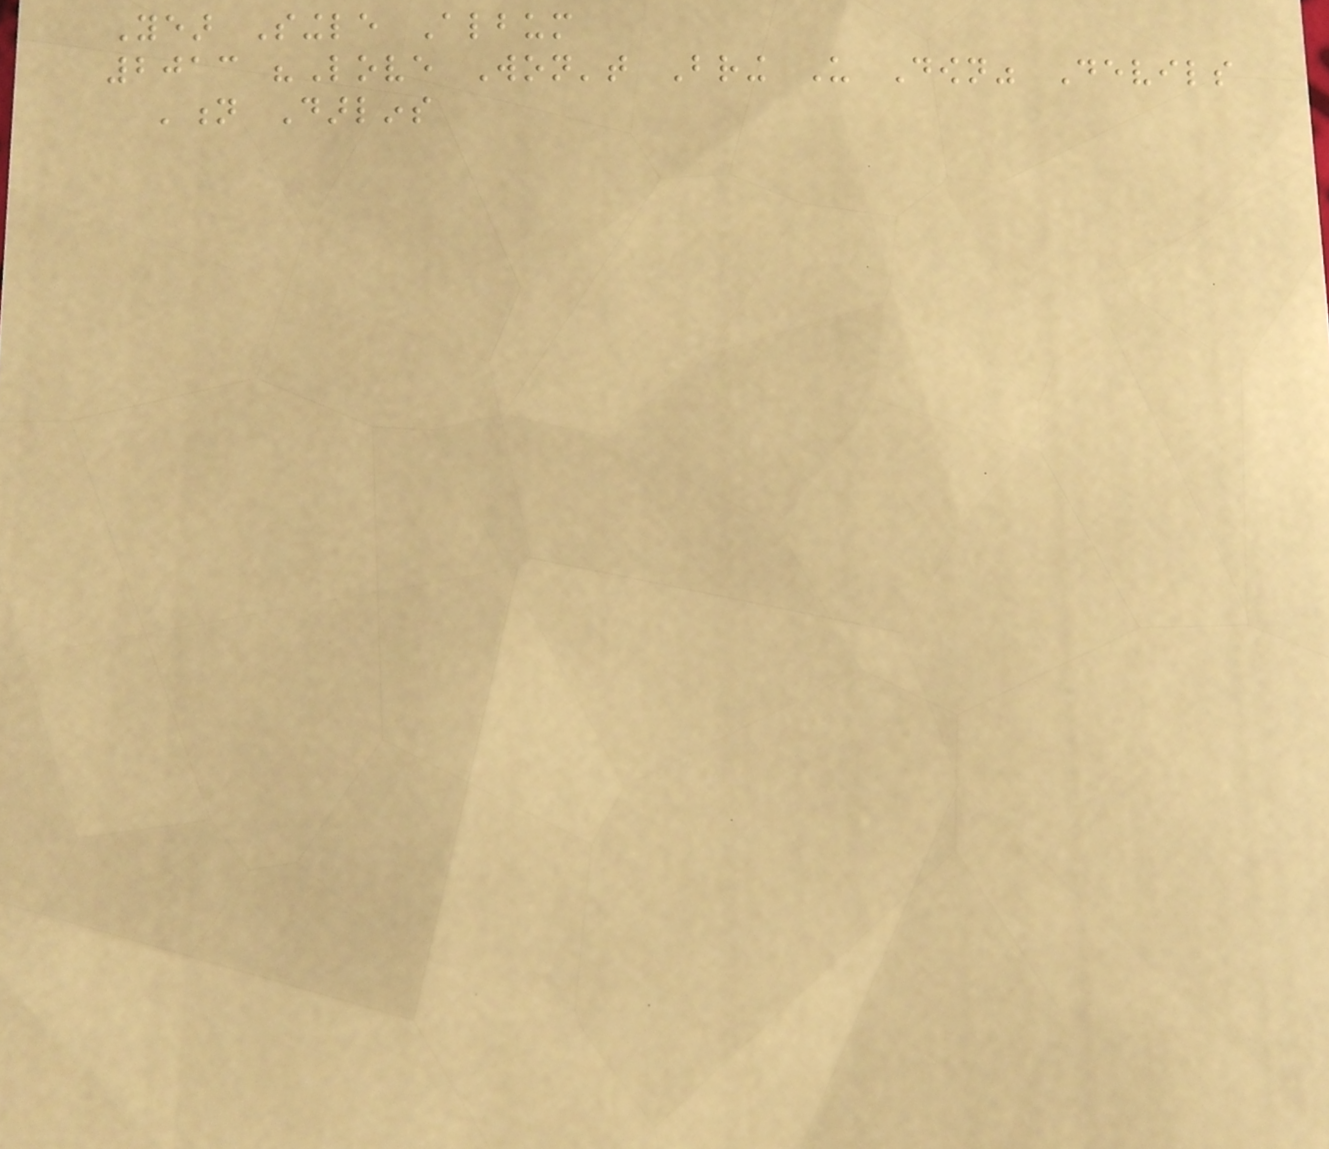Year Single Album
2013 "Love Won't Bring Us Down" Devils
'n Darlins
